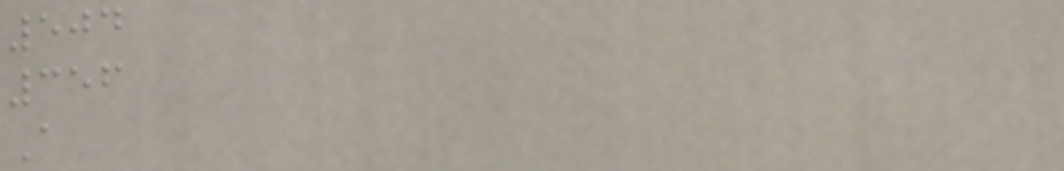504
356
A
